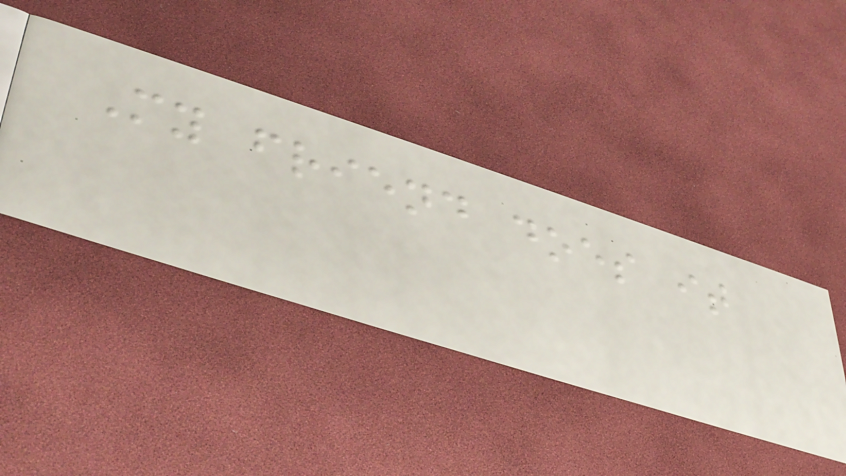My friend does it
